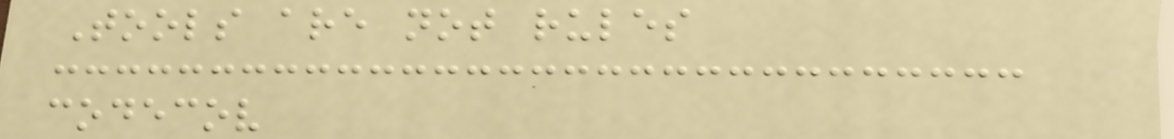Tools are not rules
codecov
